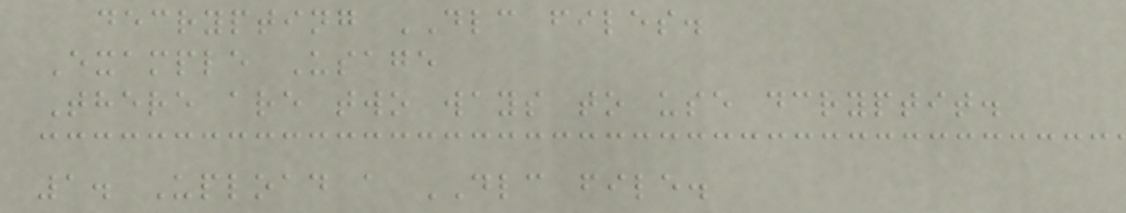decrypting DLC files.
Example Usage
There are two ways to use dcryptit.
1. Upload a DLC file.
